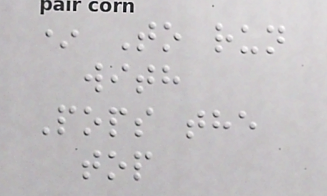* To run
with
Pops the
top
